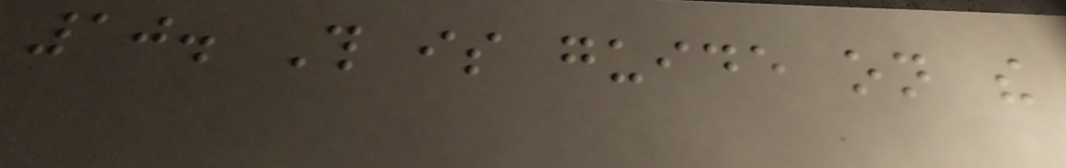10. This is guide on the
